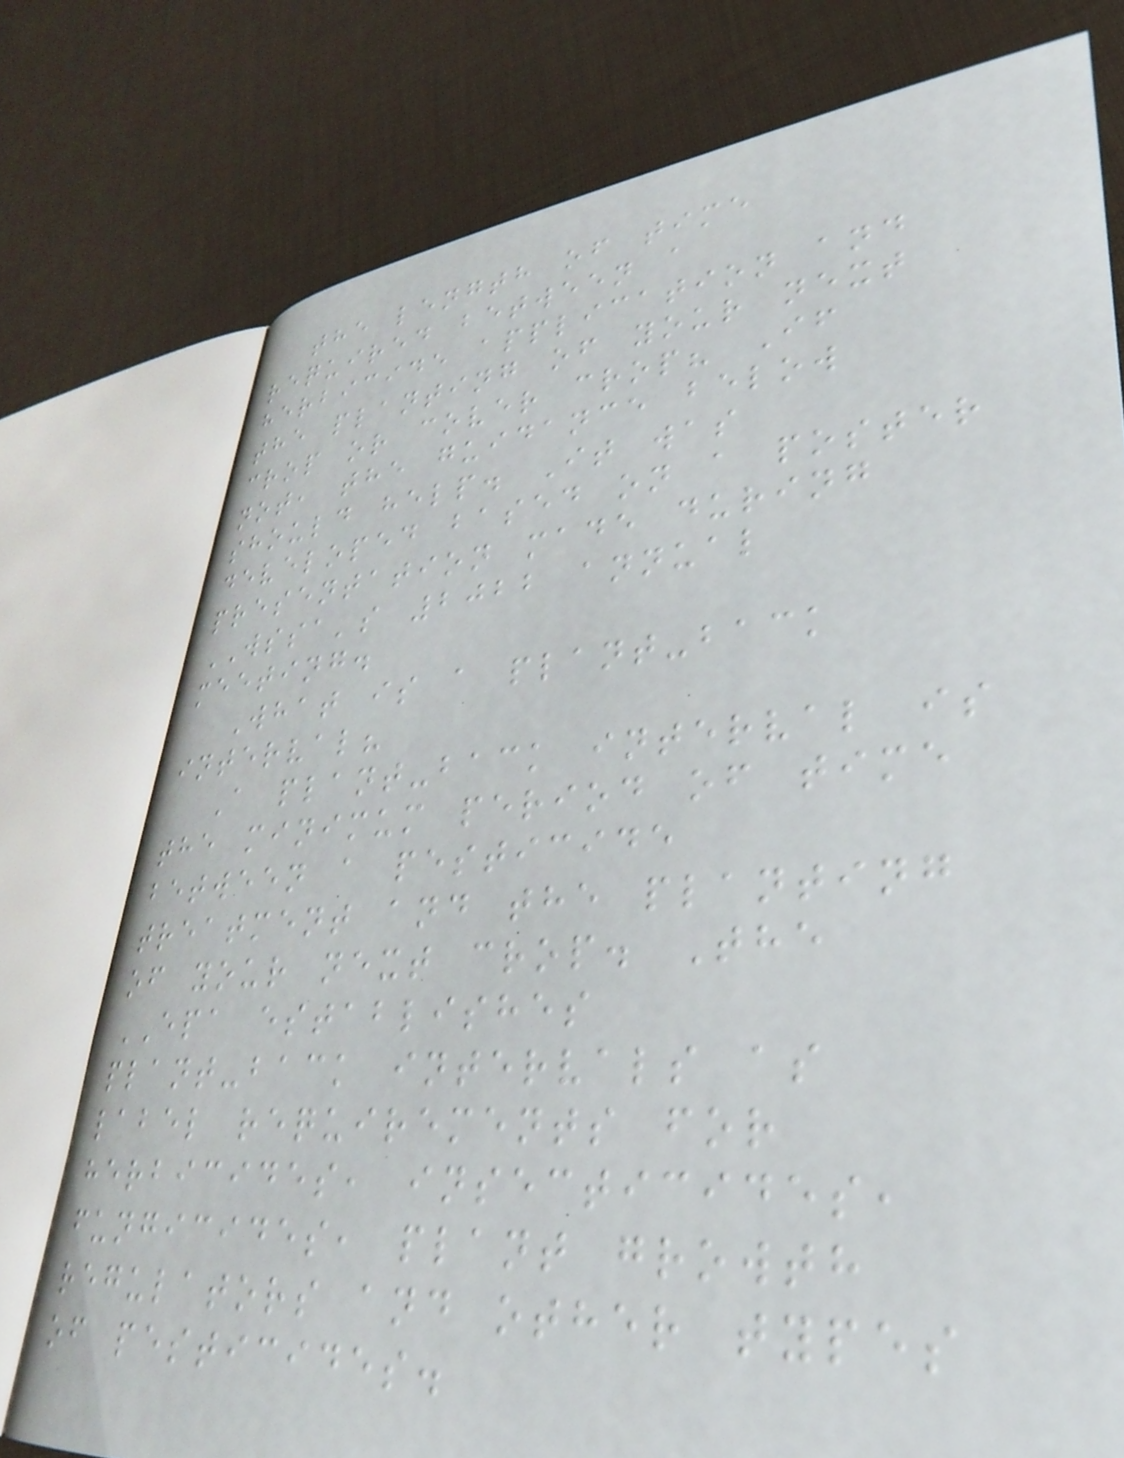the length of time
required between a
herbicide application and
the planting of your next
crop or cover crop? If
not, the guidance below
should help. It was
developed based on a poster
presentation made during
WSSA's 2022 annual
meeting.
What is a plant-back
interval?
A plant-back interval is
the minimum period of time
between a pesticide
treatment and the planting
of your next crop. The
EPA establishes
plant-back intervals as
label requirements for
herbicides, insecticides,
fungicides, plant growth
regulators and other types
of pesticides.
